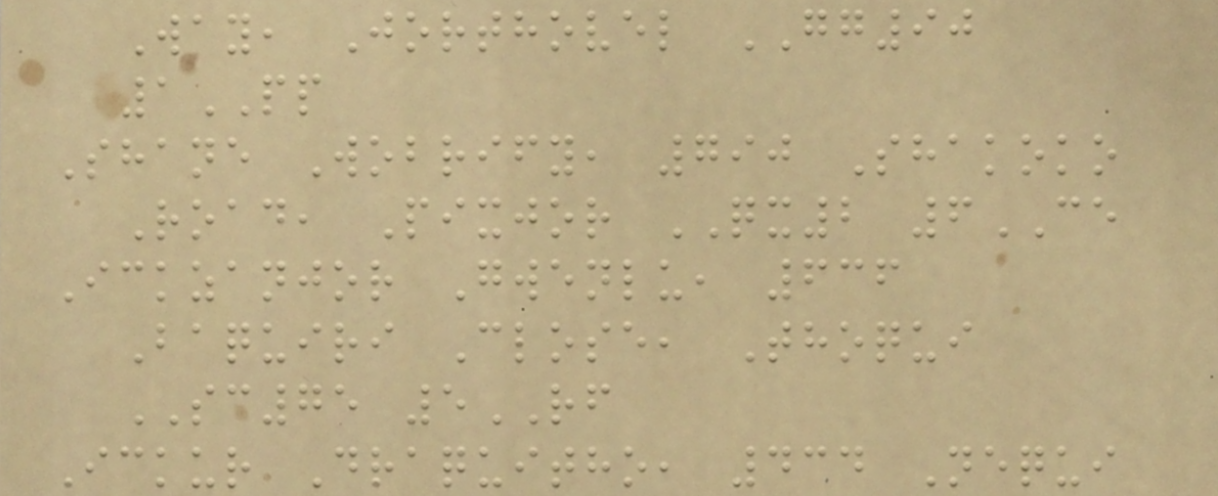Way, Jorthovel GG90
1PP
Shane Wobrify, 790 Shakoko
Road, Pixjor QX2 6CE
Ickzanjor Gwenlu, 636
Baquiri Close, Thoqui
SC75 5RF
Ickur Draquitho, 434 Nequi
